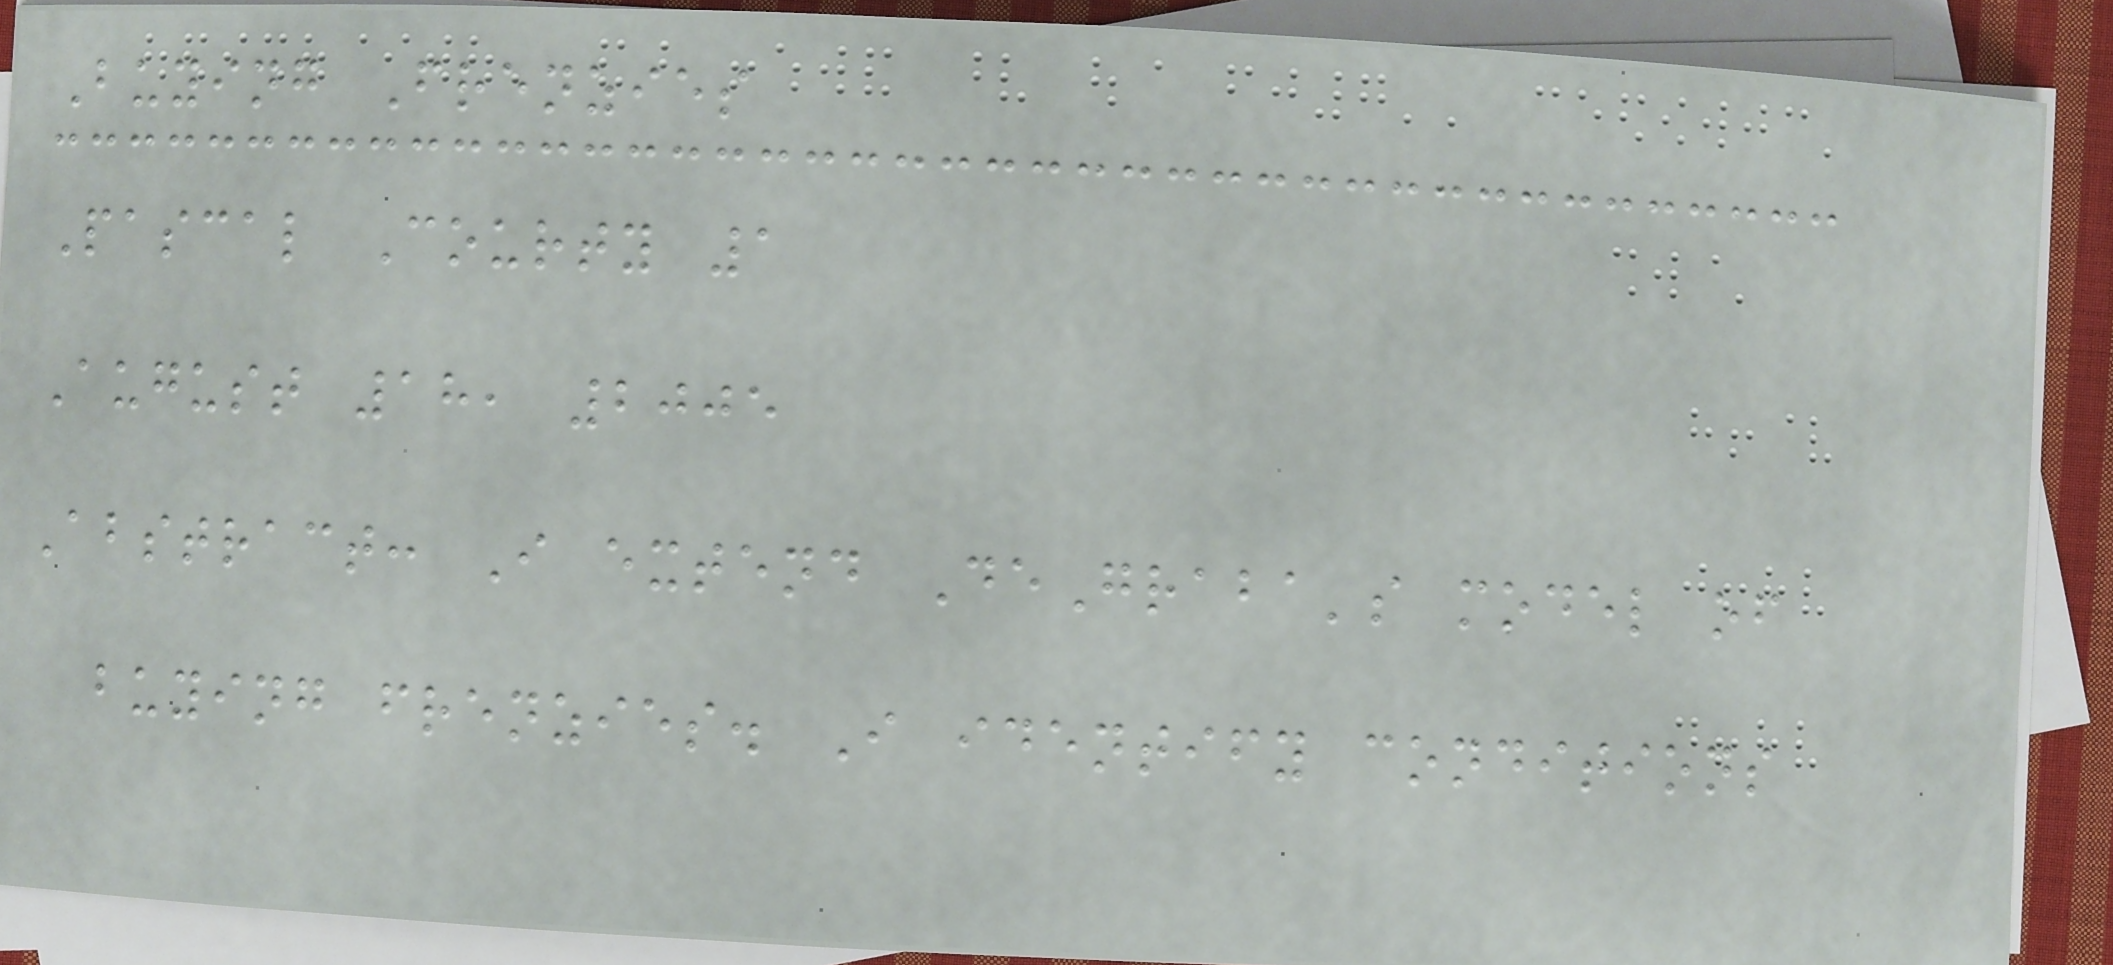Buying Frenzies
Pascal Courty 1
August 18, 2005
Abstract: I extend DeGraba's model of
buying frenzies. I identify conditions
